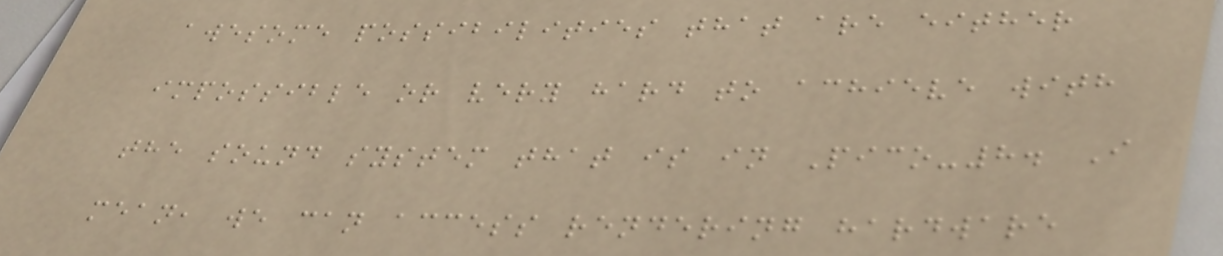awesome possibilities that are either
impossible or very hard to achieve with
the sound system that is in Pico-8. I
mean, we can access rendering hardware
